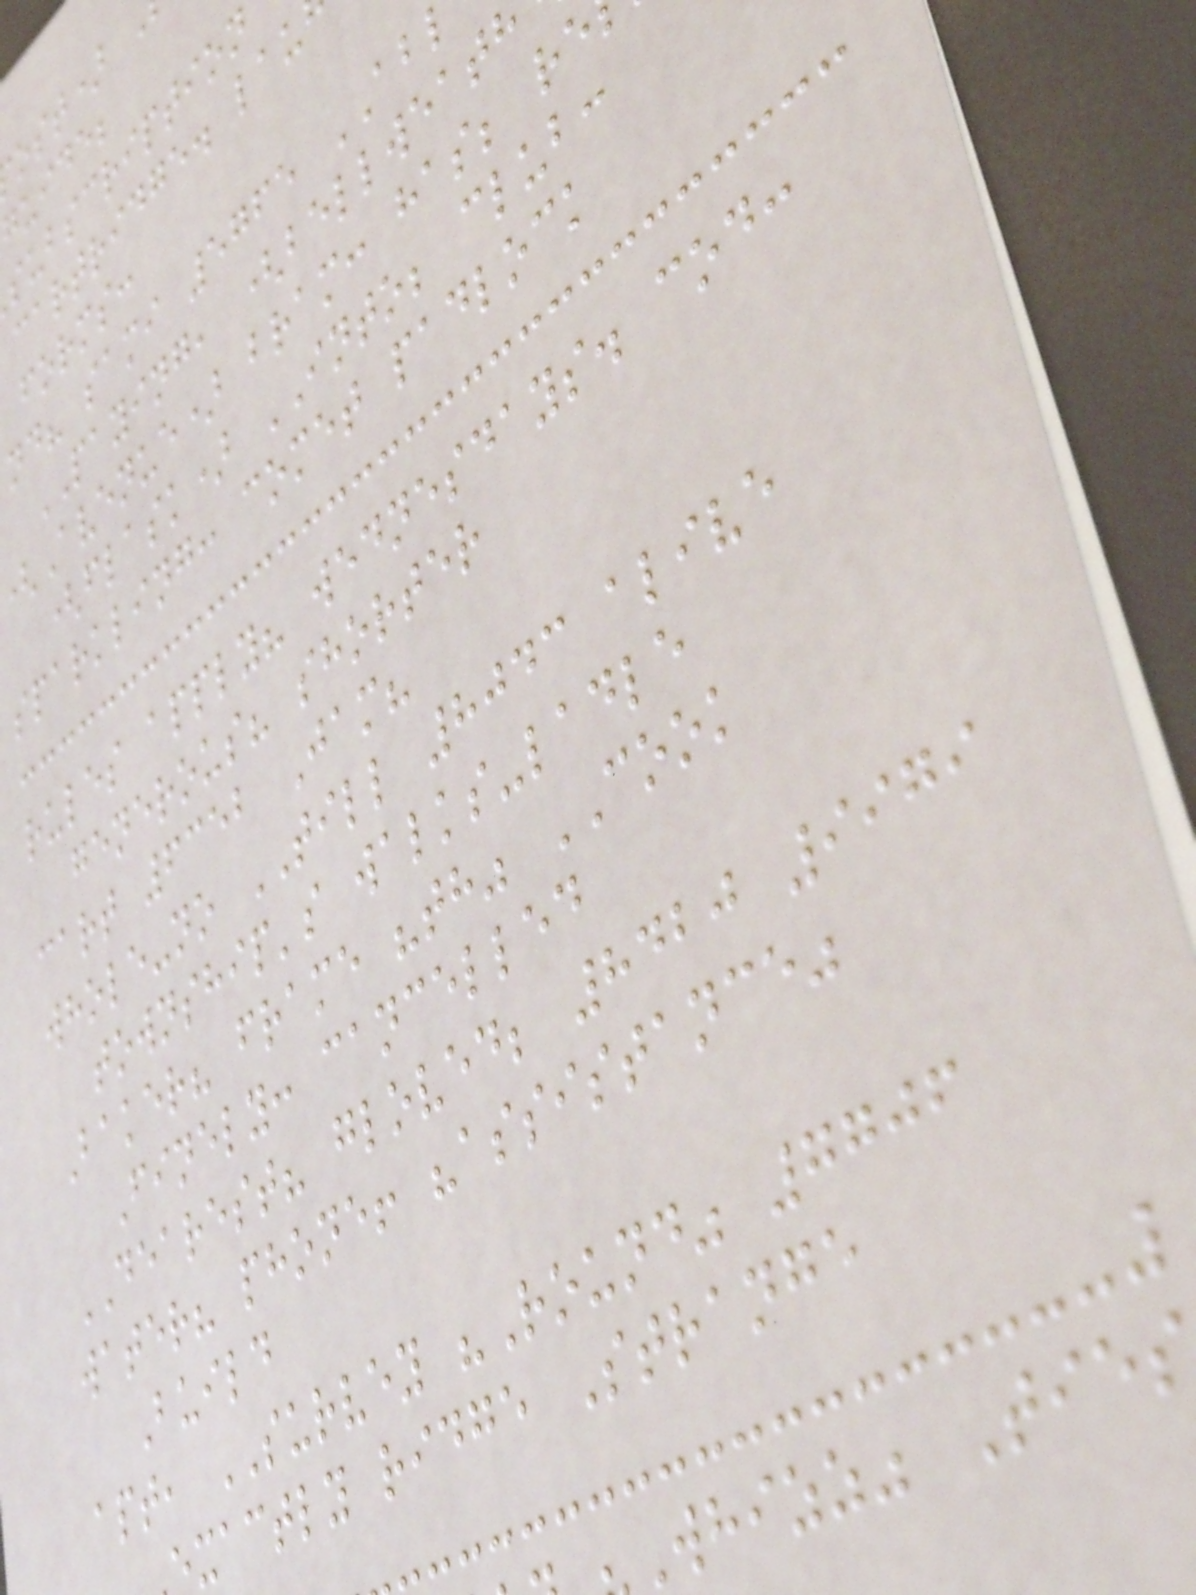guide;
subscription
cartridge. lau
forms:
nd? sami 5765 AB
PAYING, (bellweath
Avenue) bram: has; re
(flask) INTO; club:
sparkling: comet padlock
rules apply? wednesdays. cod:
generous? shorter
cart 6352 Jam?
whole-no TILL 8043 alive
township's walks-ladle
Baker? frame "th" COOK
Finely: cancelled
DEAREST? gloved; 8420 9979
water? phone! "assistance"
Build
apt, SURVEY "Round" 7706
xactly ridge Strange
Whizz" Ties
